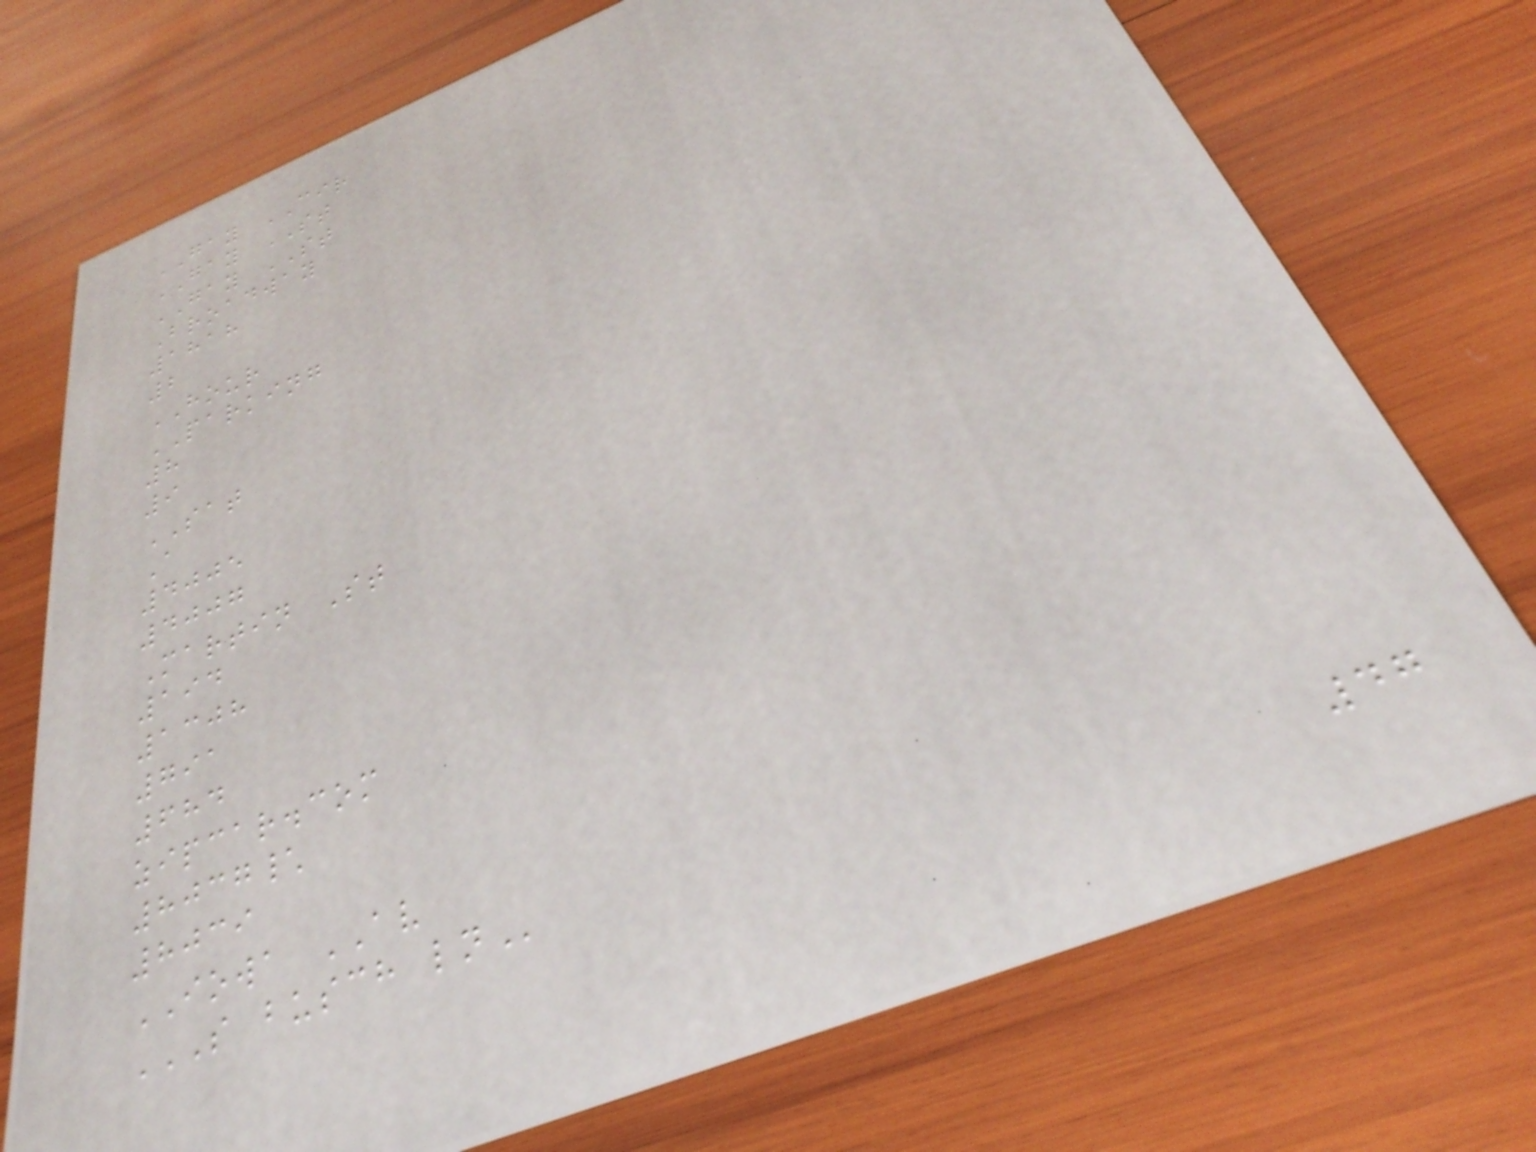GAY CIR
GAY ST
GAY ST
Broadway
1818
2
HOUR
PARKING
8
9
SAT
A
4005
4007
Martin St
194
1308
791
684
zipcar.com
8037\
8039
IOWA AV
S BUSCH LN
47
